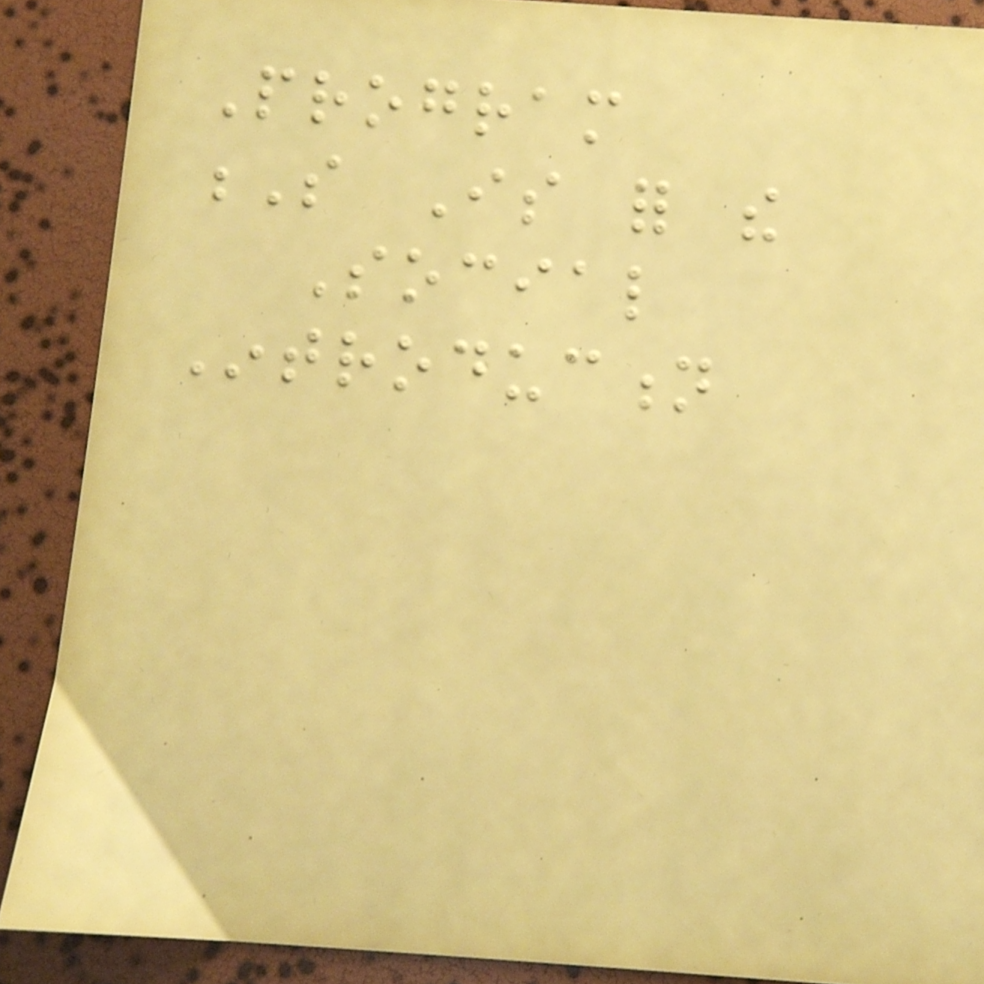Program
S Is for the
Social
Introduction
